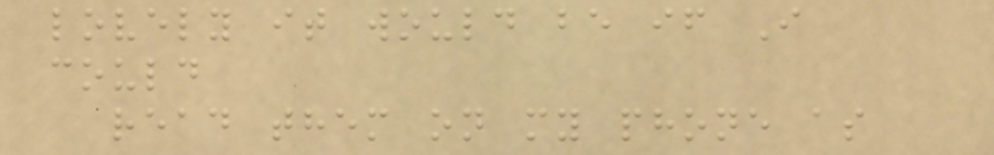lovely it would be if I
could
read them on my phone as
